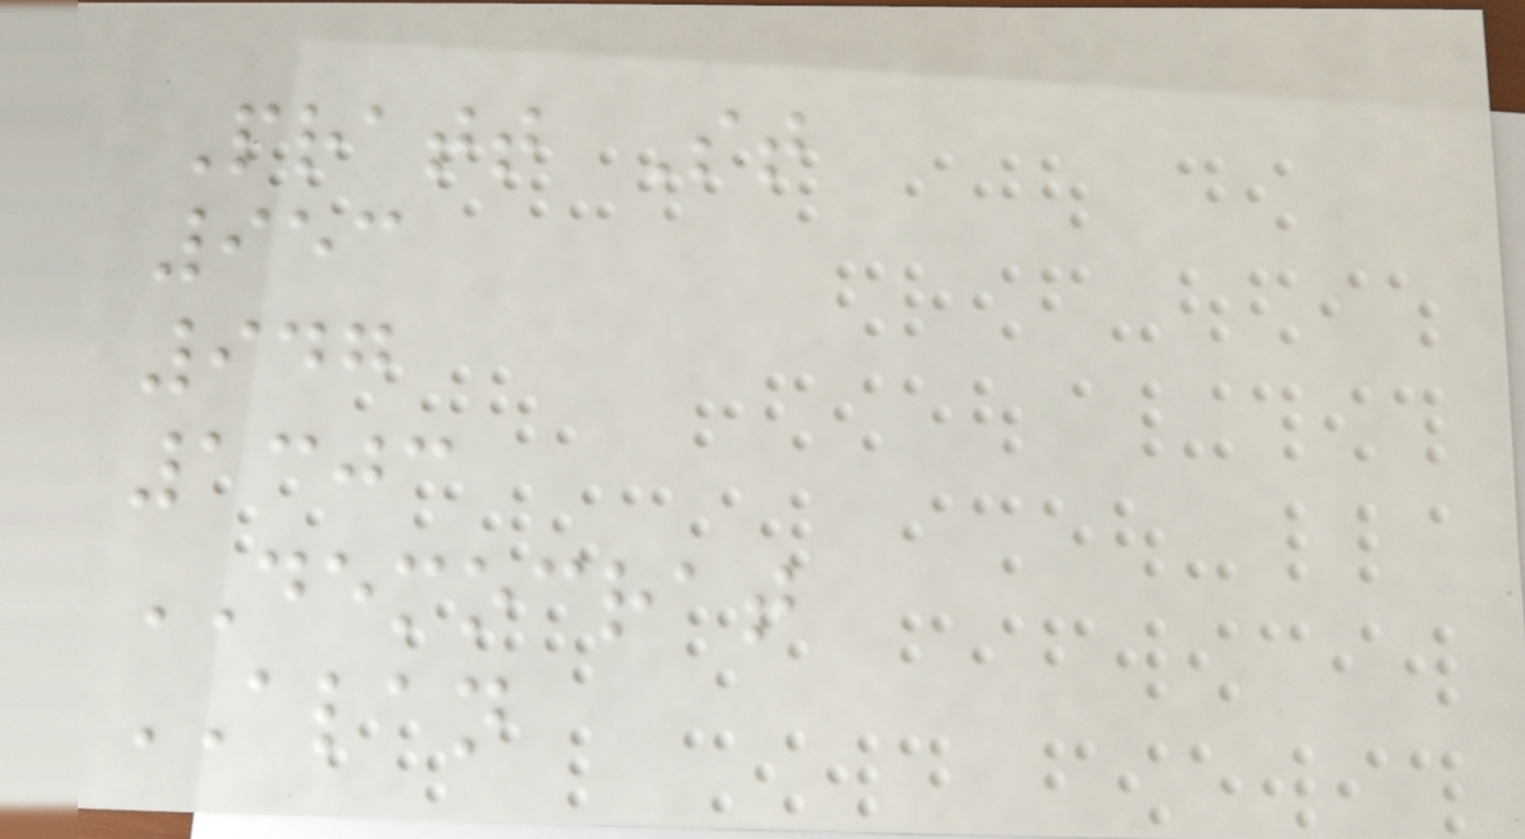Pratt St
953
947
1303
DEMOCRAT
ALAN
